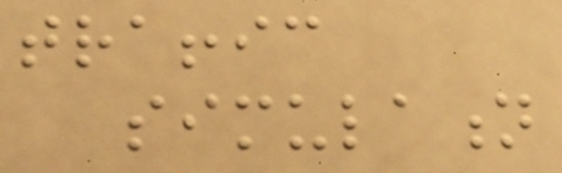traffic
simulation
